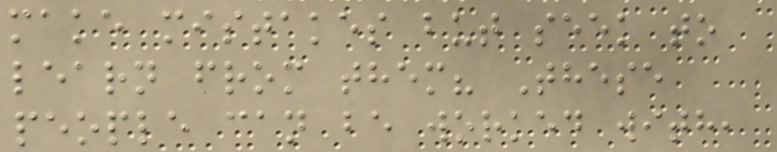make mistakes but seek to
learn from them? These
people can be worked with,
